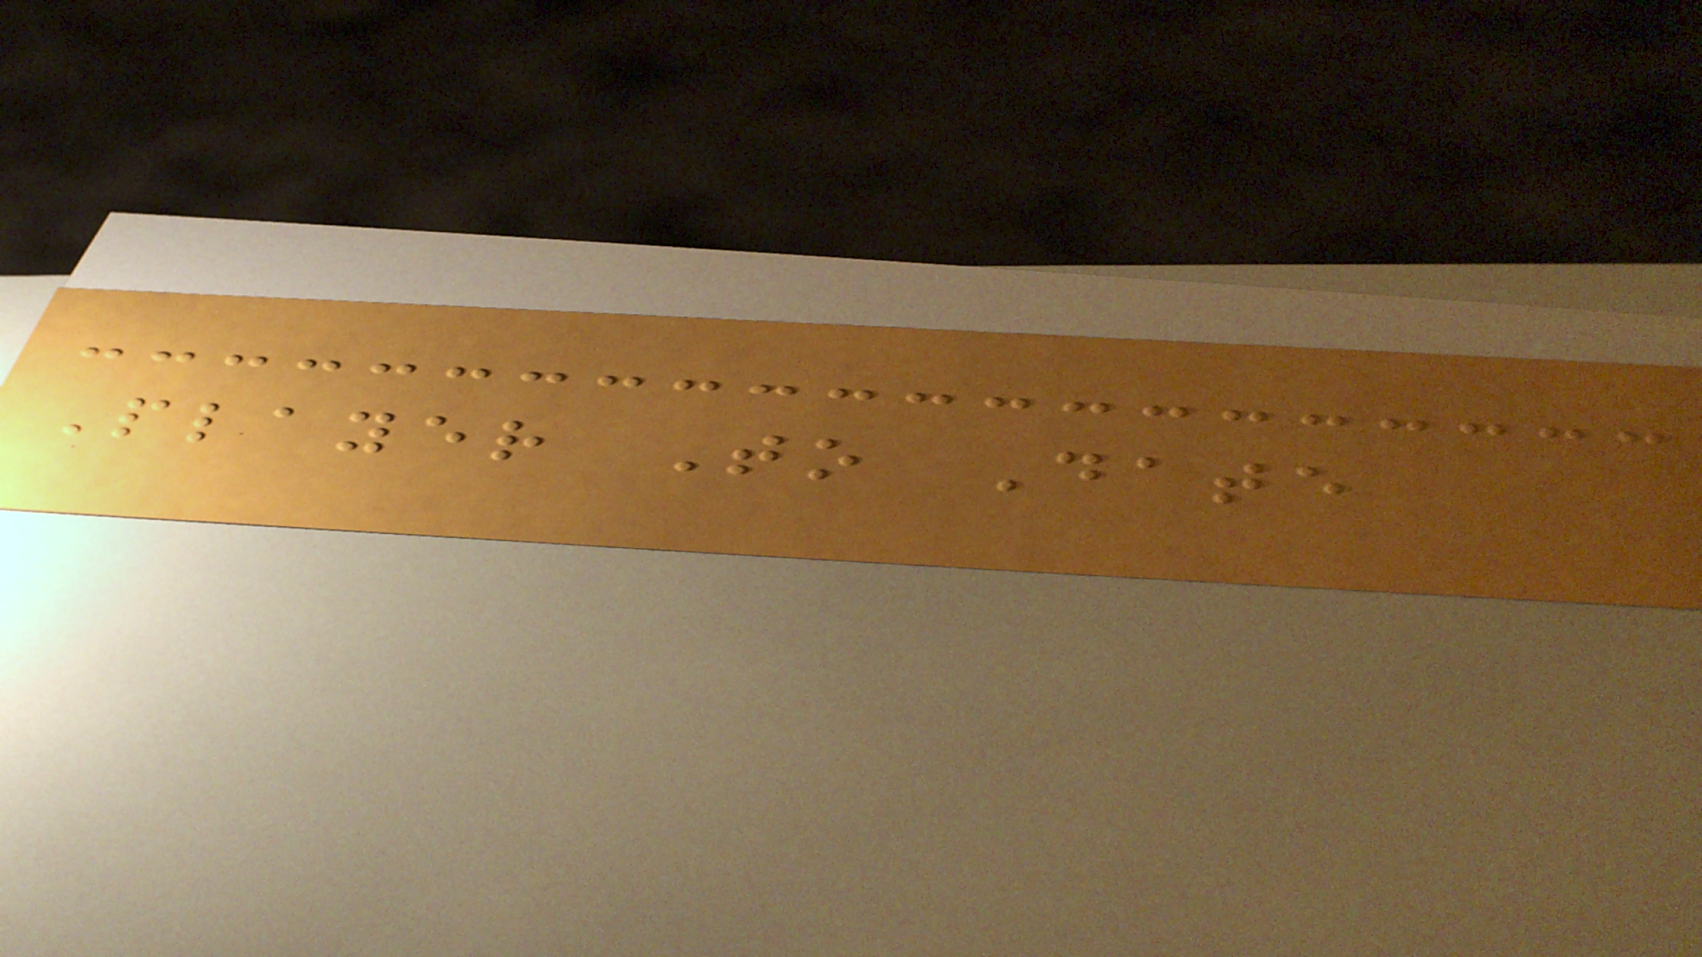Player To Date
